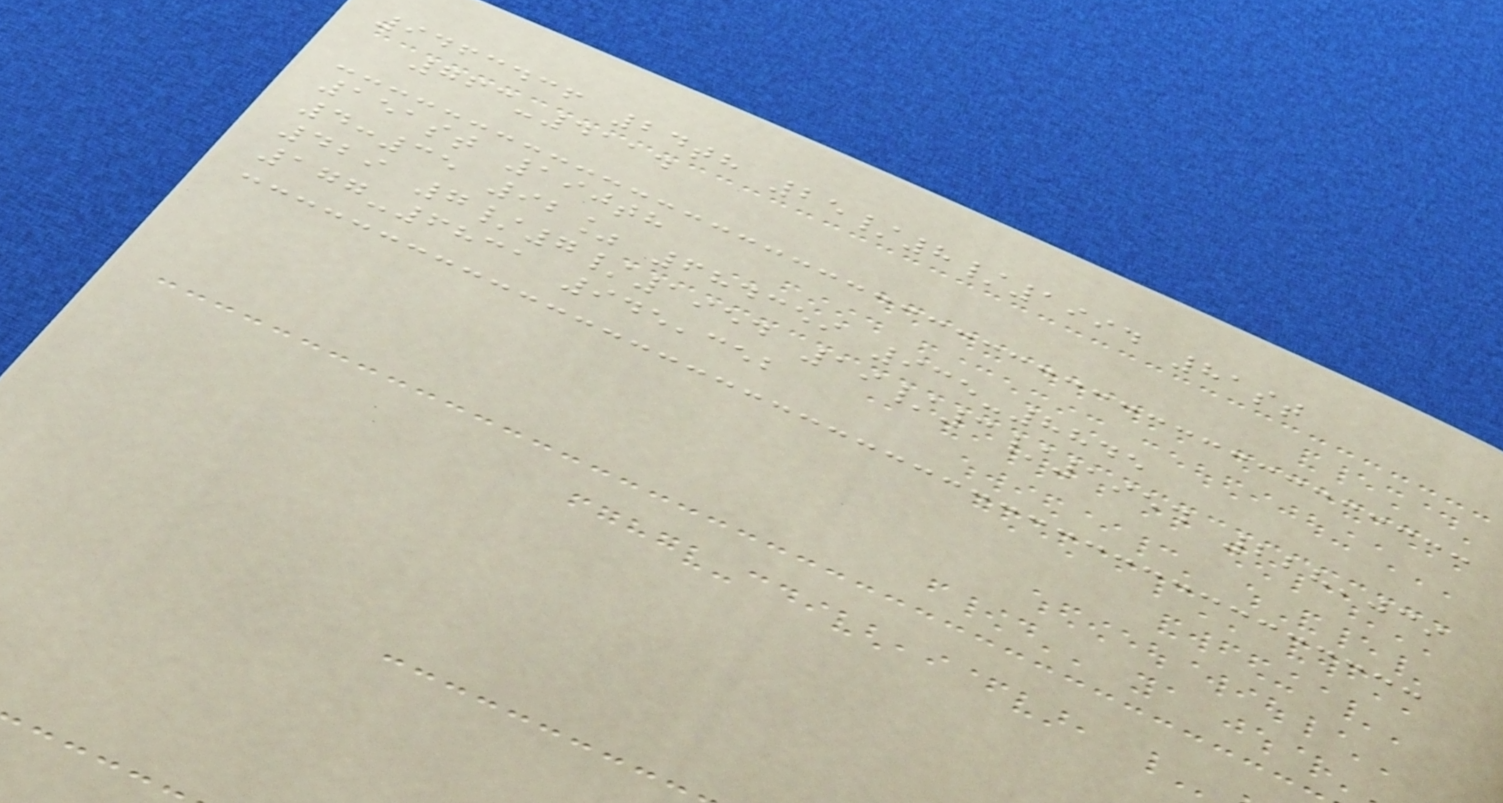9463436 24th 25/8/1994 81st
763-4114
151st 190th
4:35 92% 684359 935-8845
429 7/7/1954 19/3/1954 228,039
177-6831 945,352
